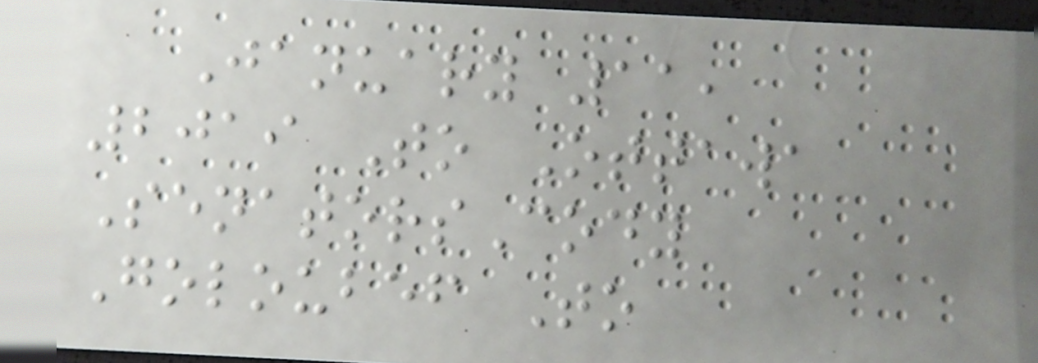January 11,
2019 To Ottawa
SenatorsCody
Goloubef To
